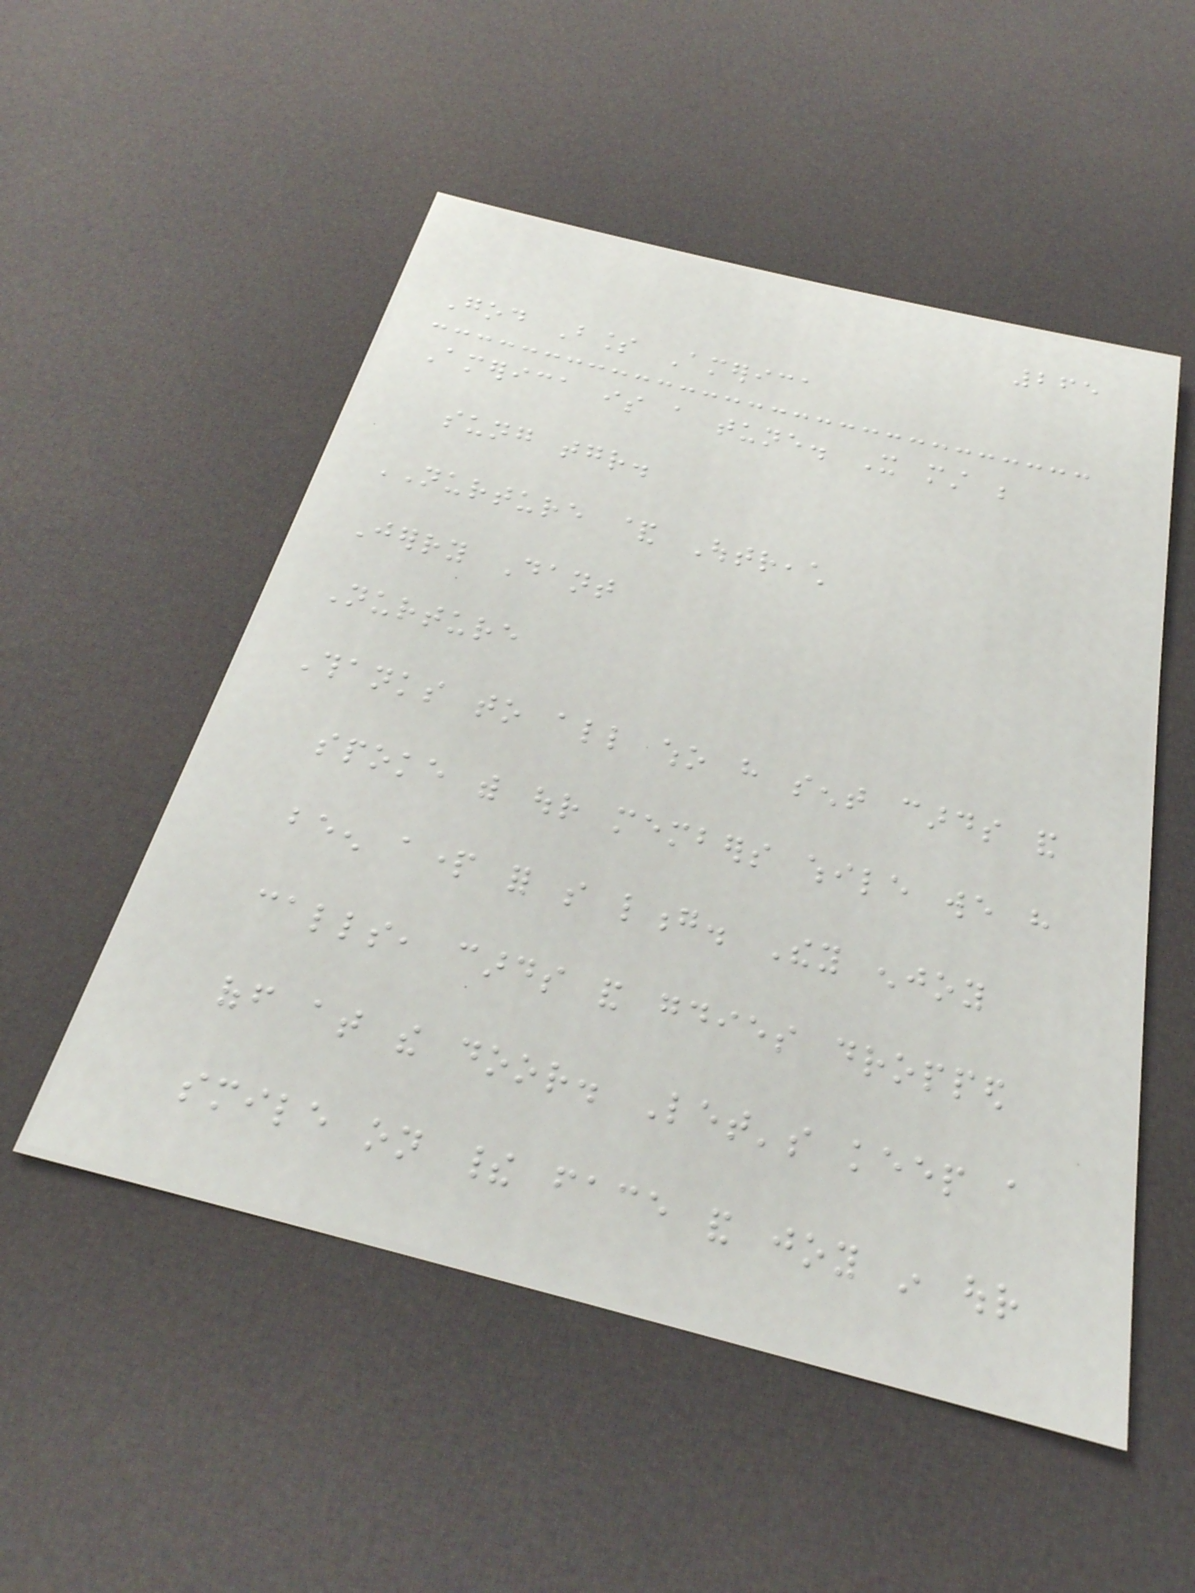265
God Bless America
America is a tune. It must be
sung together.
NURTURE & Outreach
Jerry Dant
Nurture
Thanks to all who have sent cards and
spoke with our members while we have
been apart for so long. They enjoy
calls, cards and goodies dropped
off at the door. Let's keep a
smile on their face and joy in our
